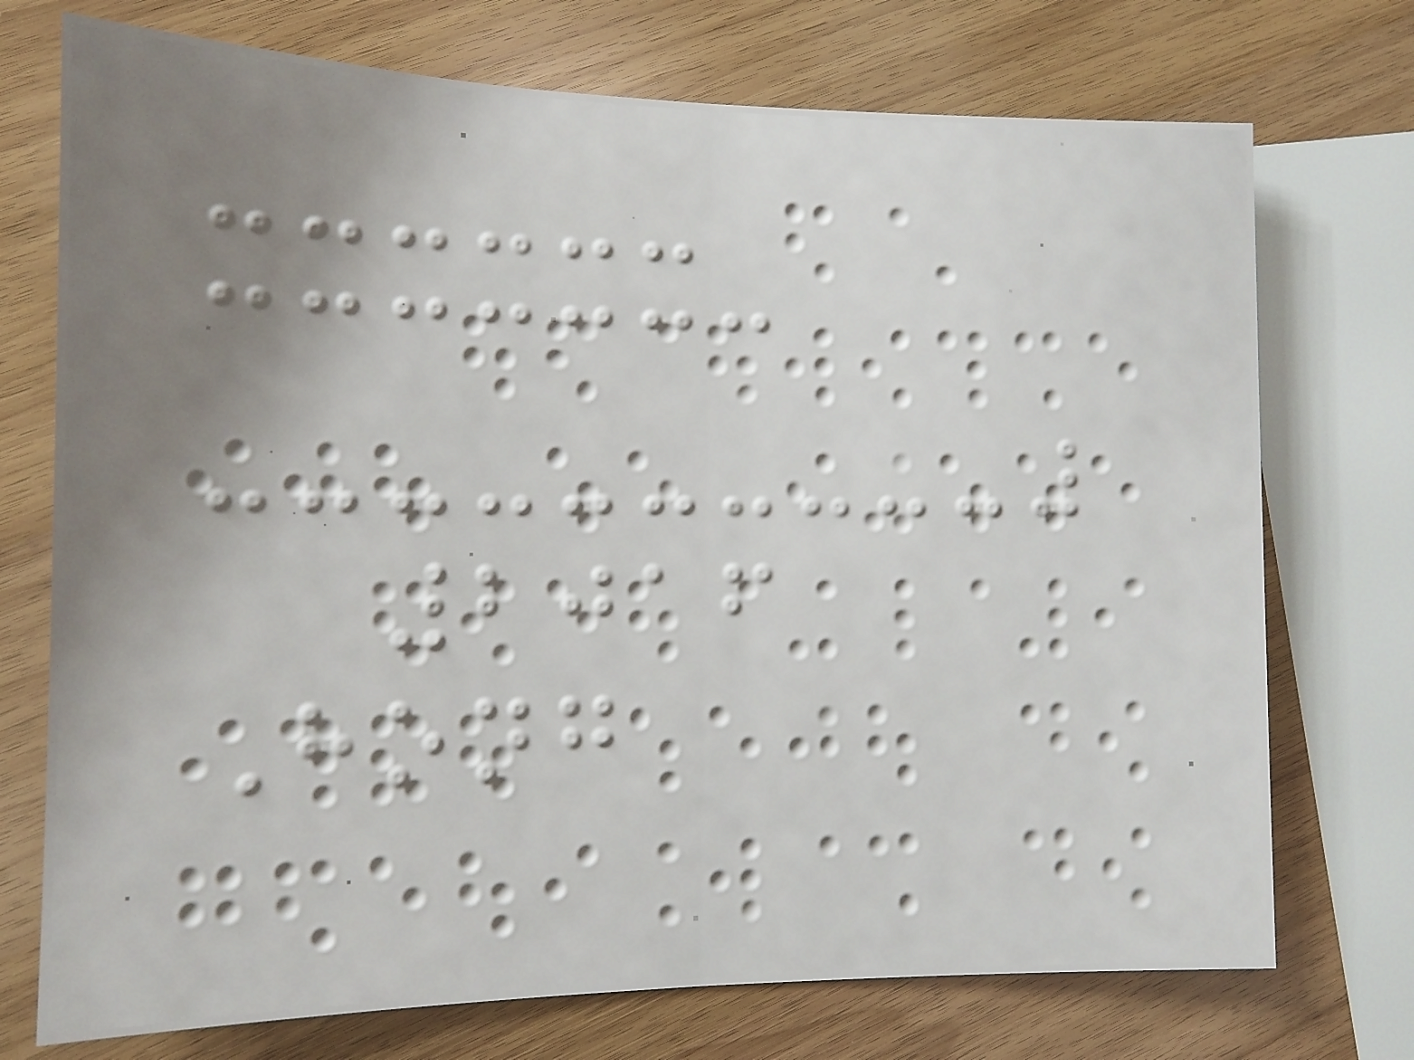2016
Hong
